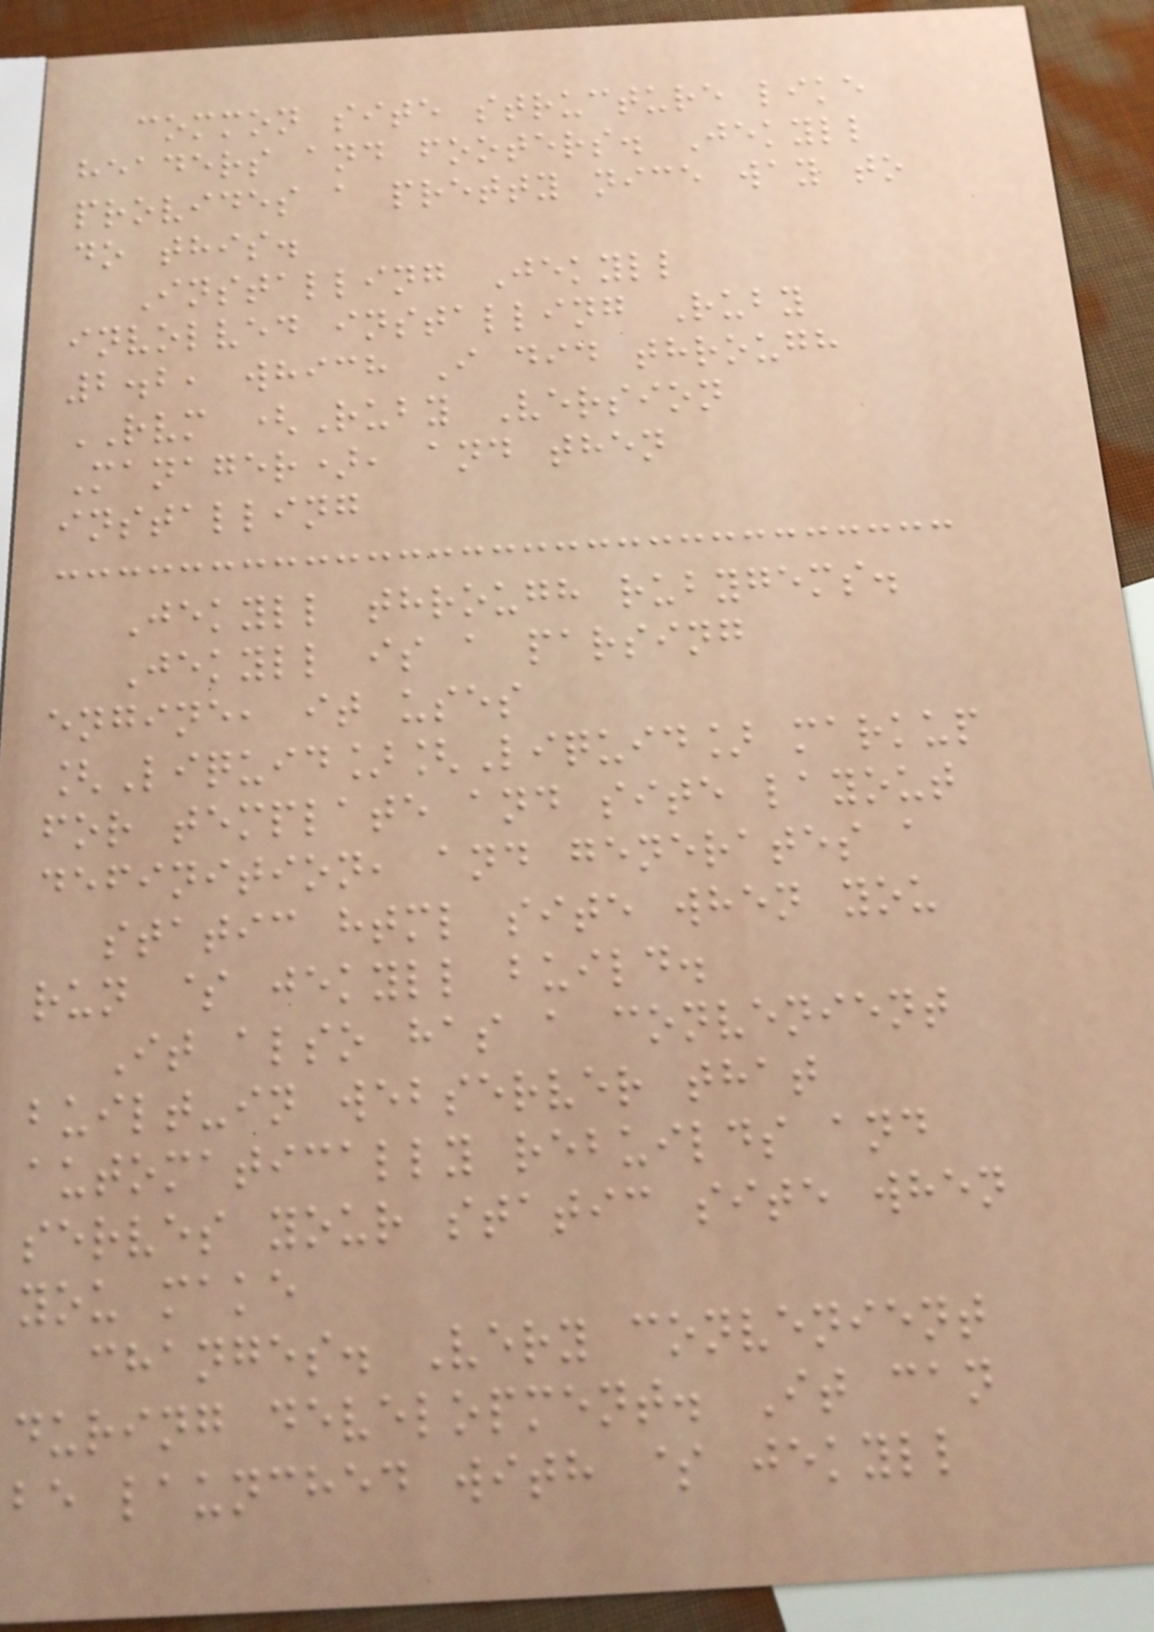common site structure like
headers and footers. Jekyll
provides a pretty nice way to
do this.
Installing Jekyll
involved installing Ruby
2.2, which I did through
RVM (Ruby Version
Manager), and then
installing
Jekyll through rubygems.
Jekyll is a parsing
engine, it uses
[Liquid][Liquid] markup
for template and site layout
definition, and generates a
static html site when you
run $ jekyll build.
It also has a convenient
built-in webserver that
automatically rebuilds and
serves your static site when
you make
changes. Very convenient
during development. It can
be launched with $ jekyll
